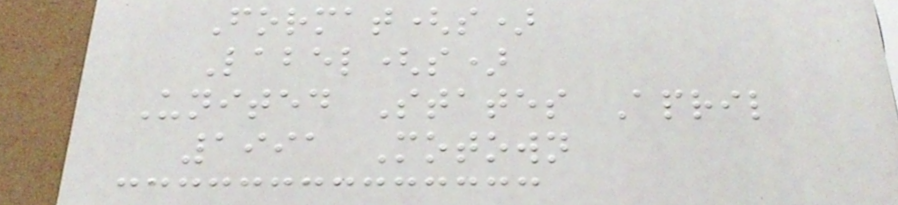Format(s)
Label(s)
United States April
1991 Motown
